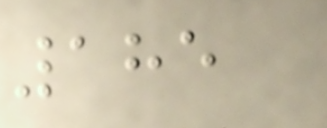185
